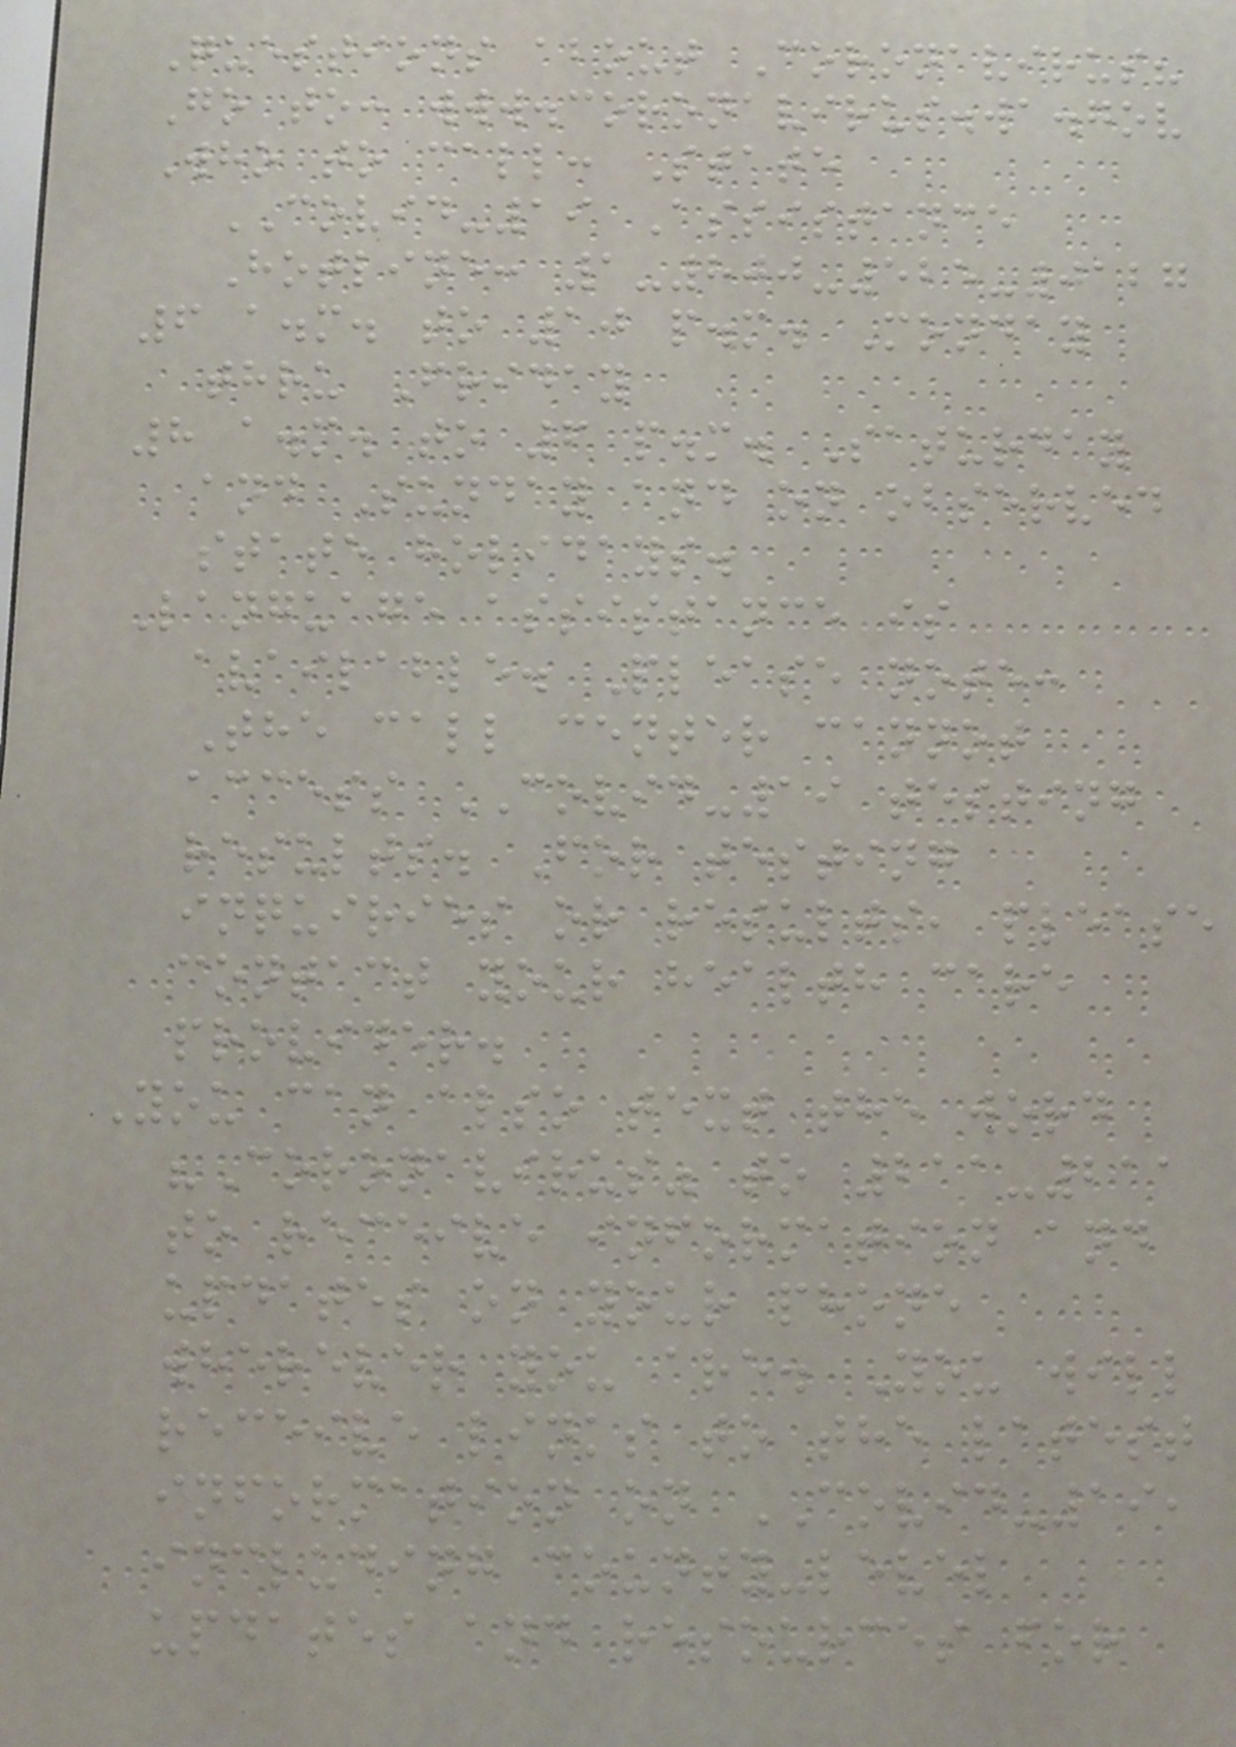Questions about Coronavirus?
Go to: www.coronavirus.wa.gov
Who to call: State
COVID-19 Assistance
Hotline: 1-800-525-0127
6 a.m. to 10 p.m. Monday
thru Friday
8 a.m. to 6 p.m. Saturday
and Sunday and on observed
state holidays.
Language assistance is
available. Please note:
The call center cannot
access COVID-19 testing
results. For testing
inquiries or results, please
contact your health care
provider.
You can also text the word
"Coronavirus" to 211-211
to receive information and
updates on your phone
wherever you are. You will
receive links to the latest
information on COVID-19,
including county-level
updates and resources for
